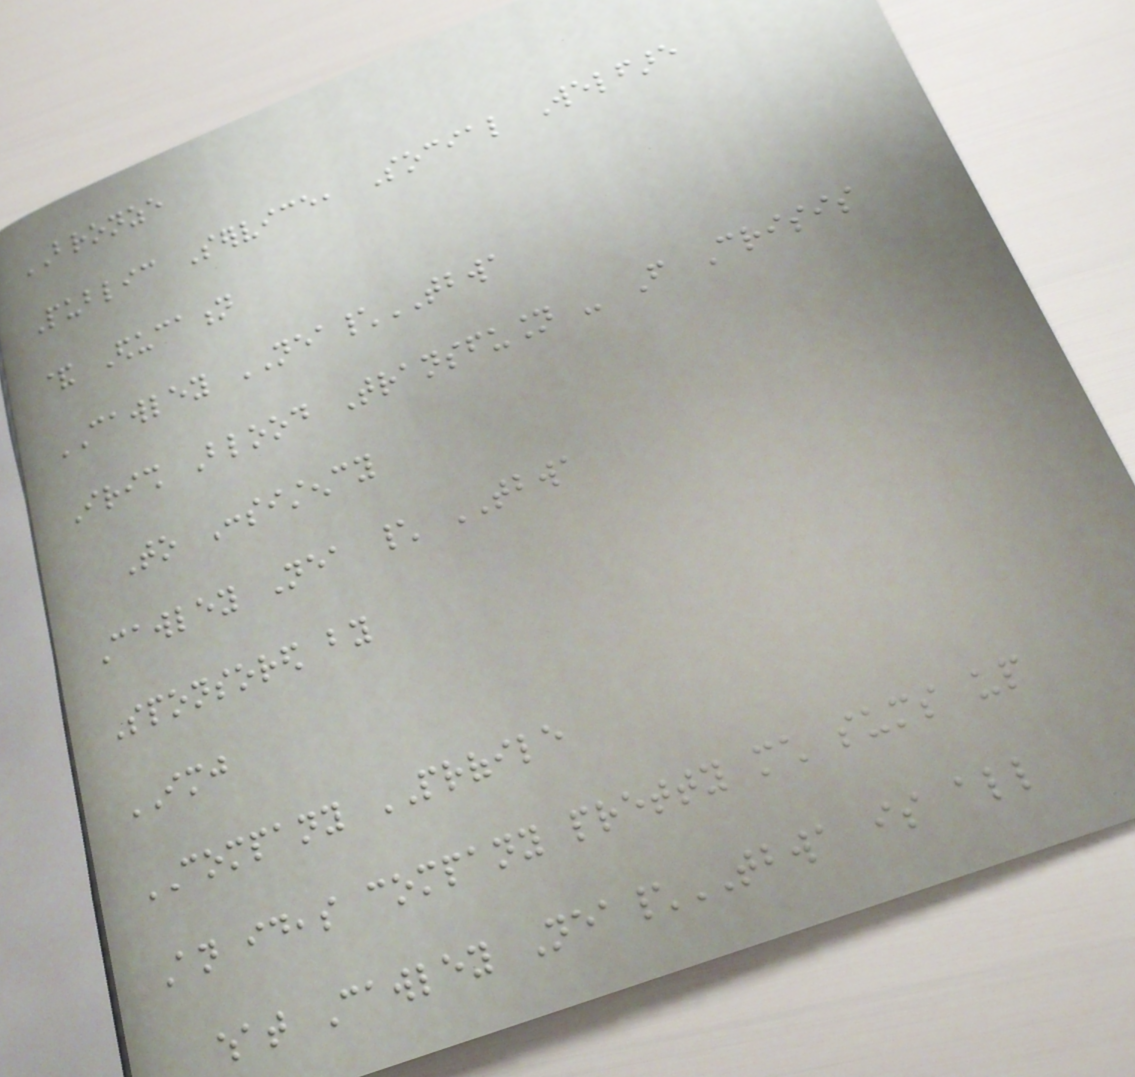BRONZE
Public Service, Social Welfare
& Education
CAWLEY NEA\TBWA
Irish Blood Transfusion - From Crisis
To Consistency
Cawley Nea \ TBWA
Sponsored by
IMJ
COMPANY PROFILE
An ideas company pretty much sums up
what Cawley Nea\TBWA is all
